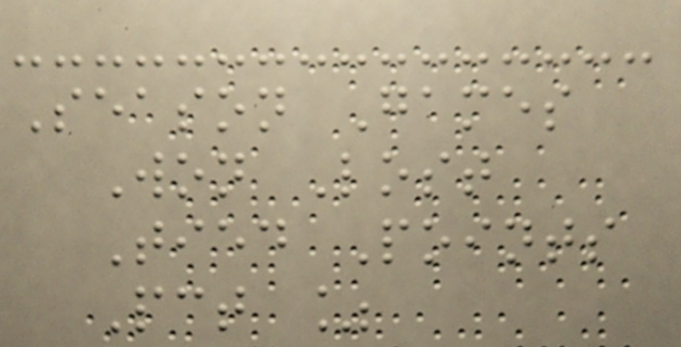Season Games
Won Lost
Tied Points
Pct %
